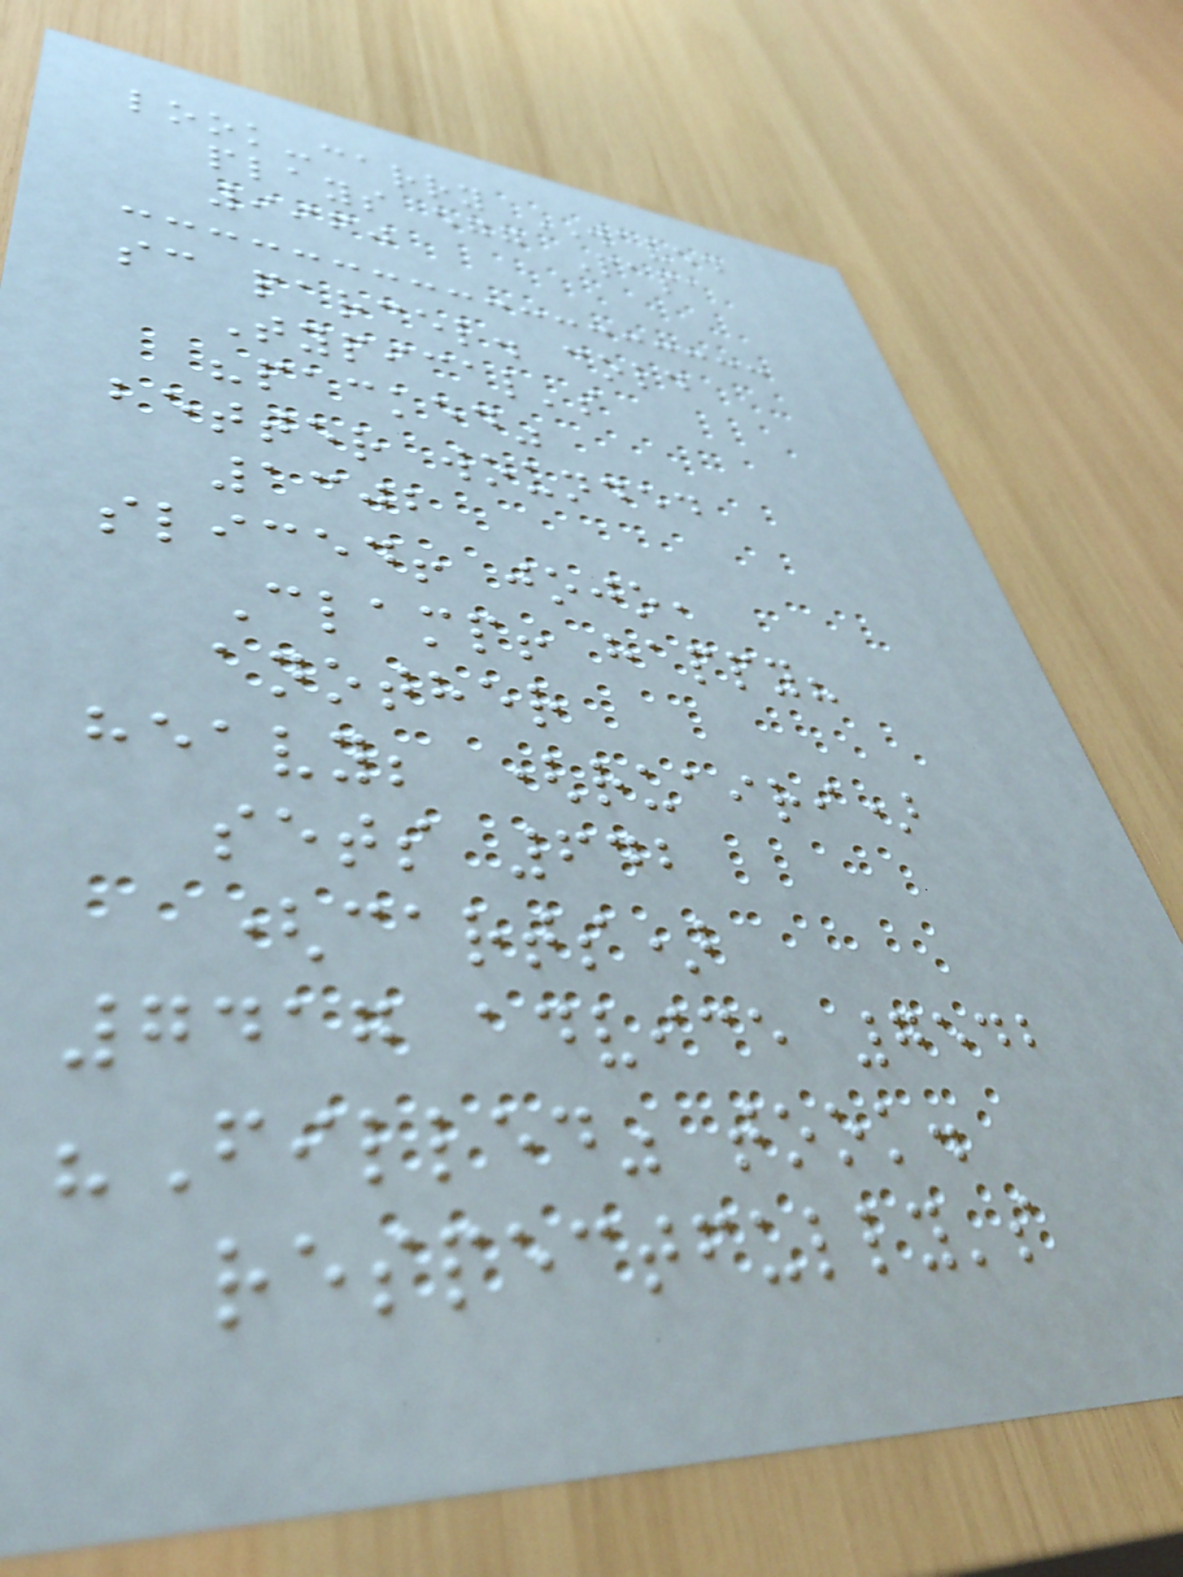look-carry WAVED
plays egg Papa
9960
sc parcel. cold
Typical's
"packed"
better wounded
1302
sliced! jojo,
Clamp! happy?
another
heavy; (ruairi)
sets 642
(carts)
7417 advice 7542
"Filled" took.
respectfully's
